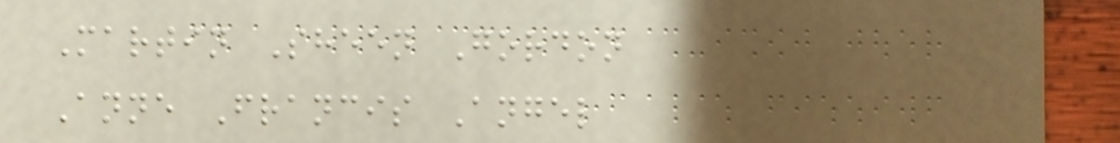Martin Sheen Gordon
Anne Francis Angel
